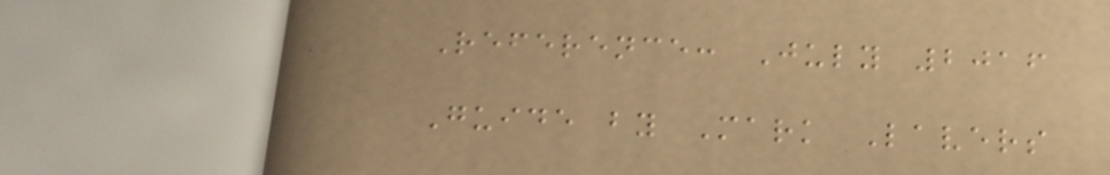Reference: July 2016
Guide by Mark Lavers
